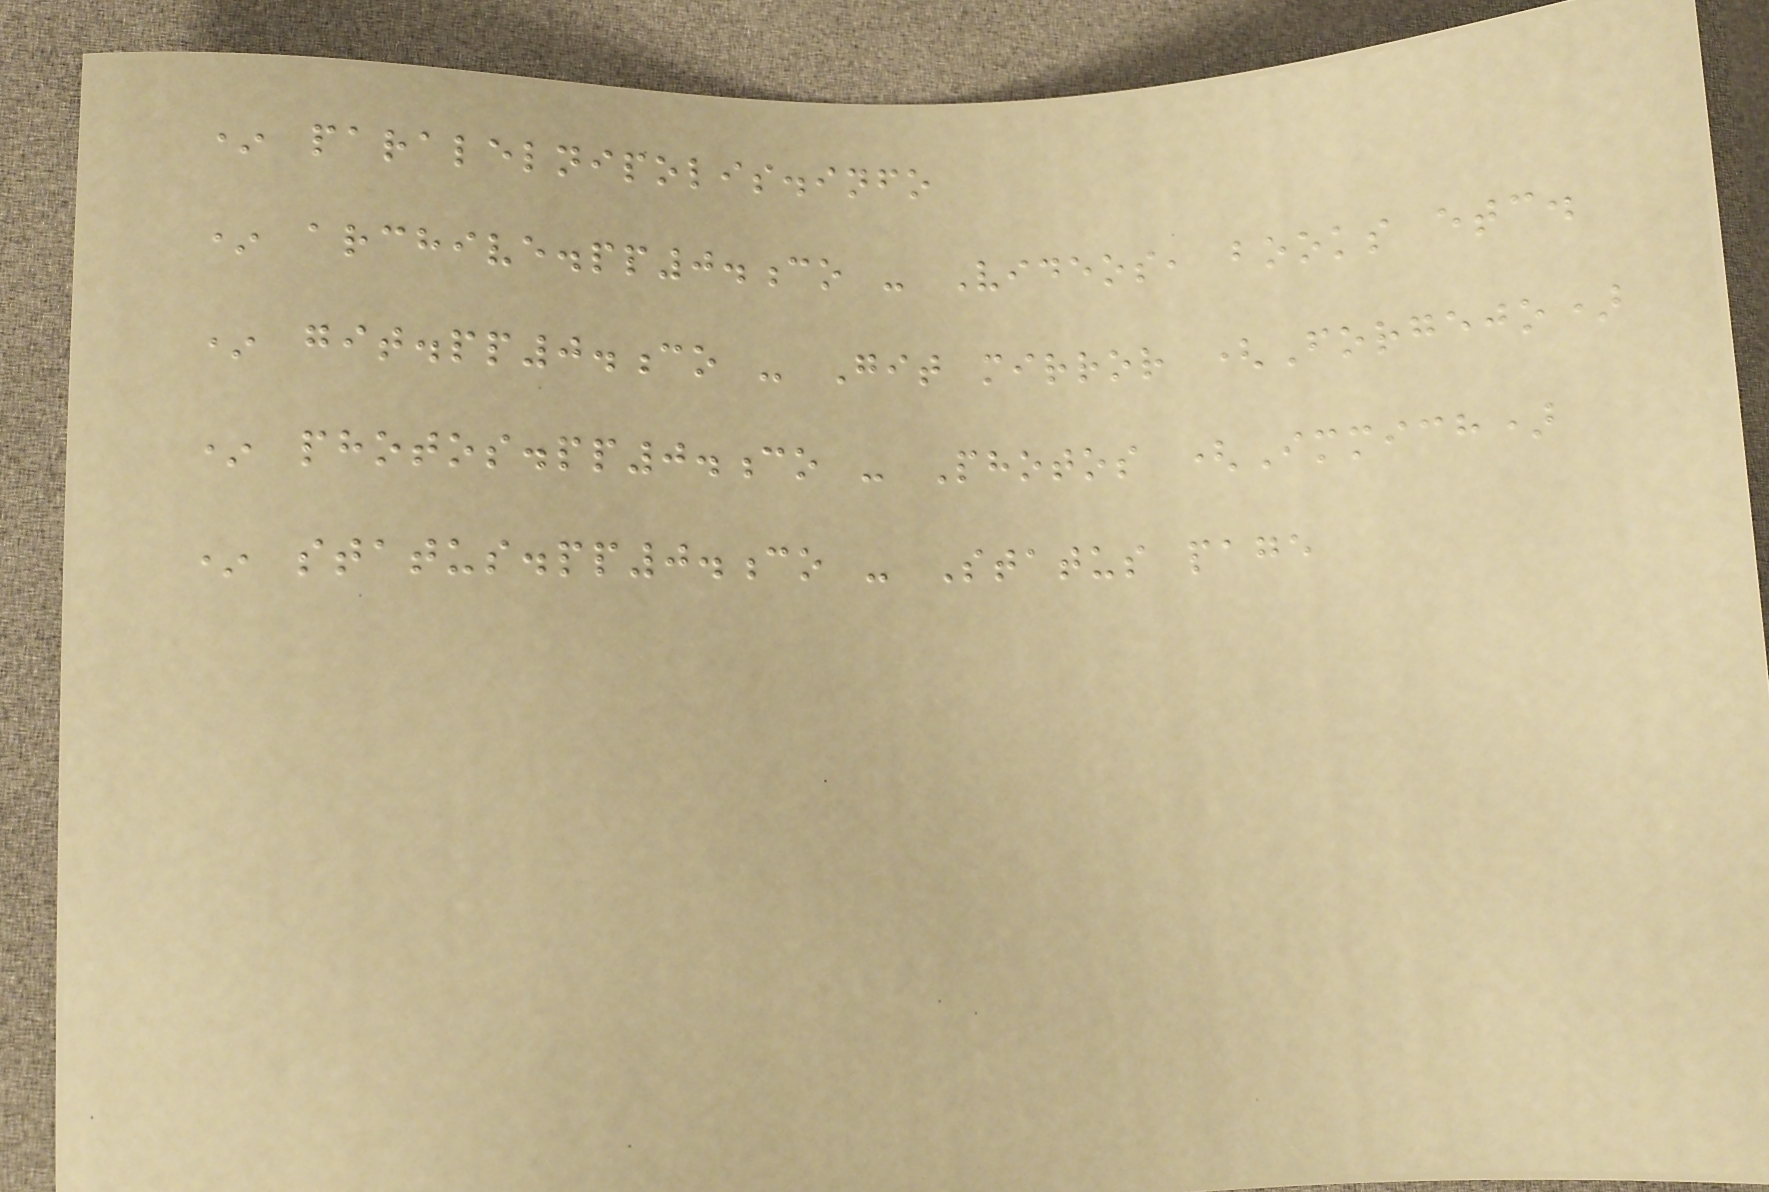* paralelnipolis.info
* archive.pp0.co - Videos, books etc.
* git.pp0.co - Git mirror (Forgejo)
* photos.pp0.co - Photos (Immich)
* status.pp0.co - Status page
